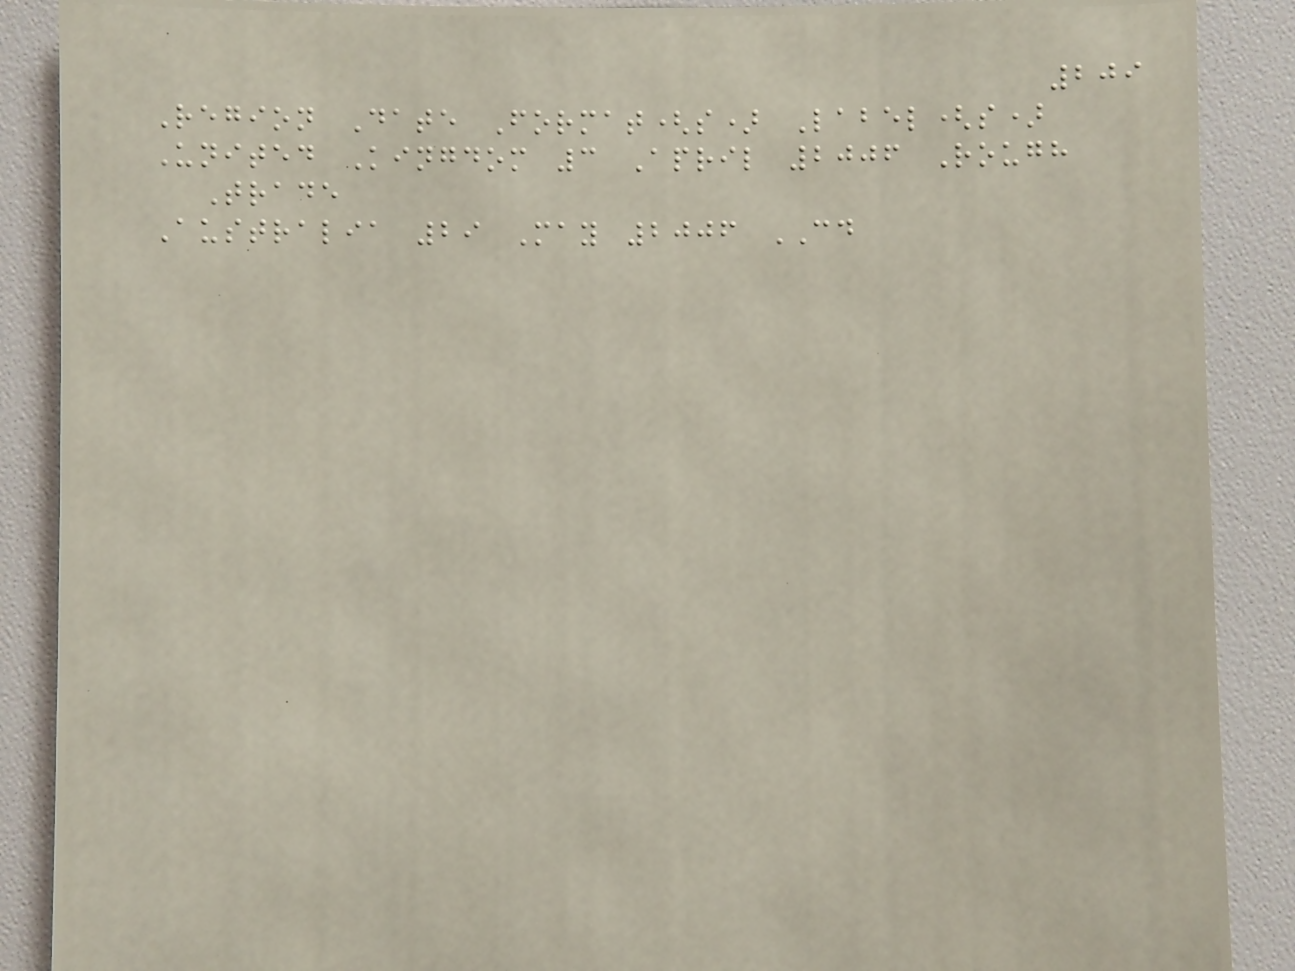209
Region Date Format(s) Label(s)
United Kingdom 3 April 2006 Rough
Trade
Australia 29 May 2006 CD
